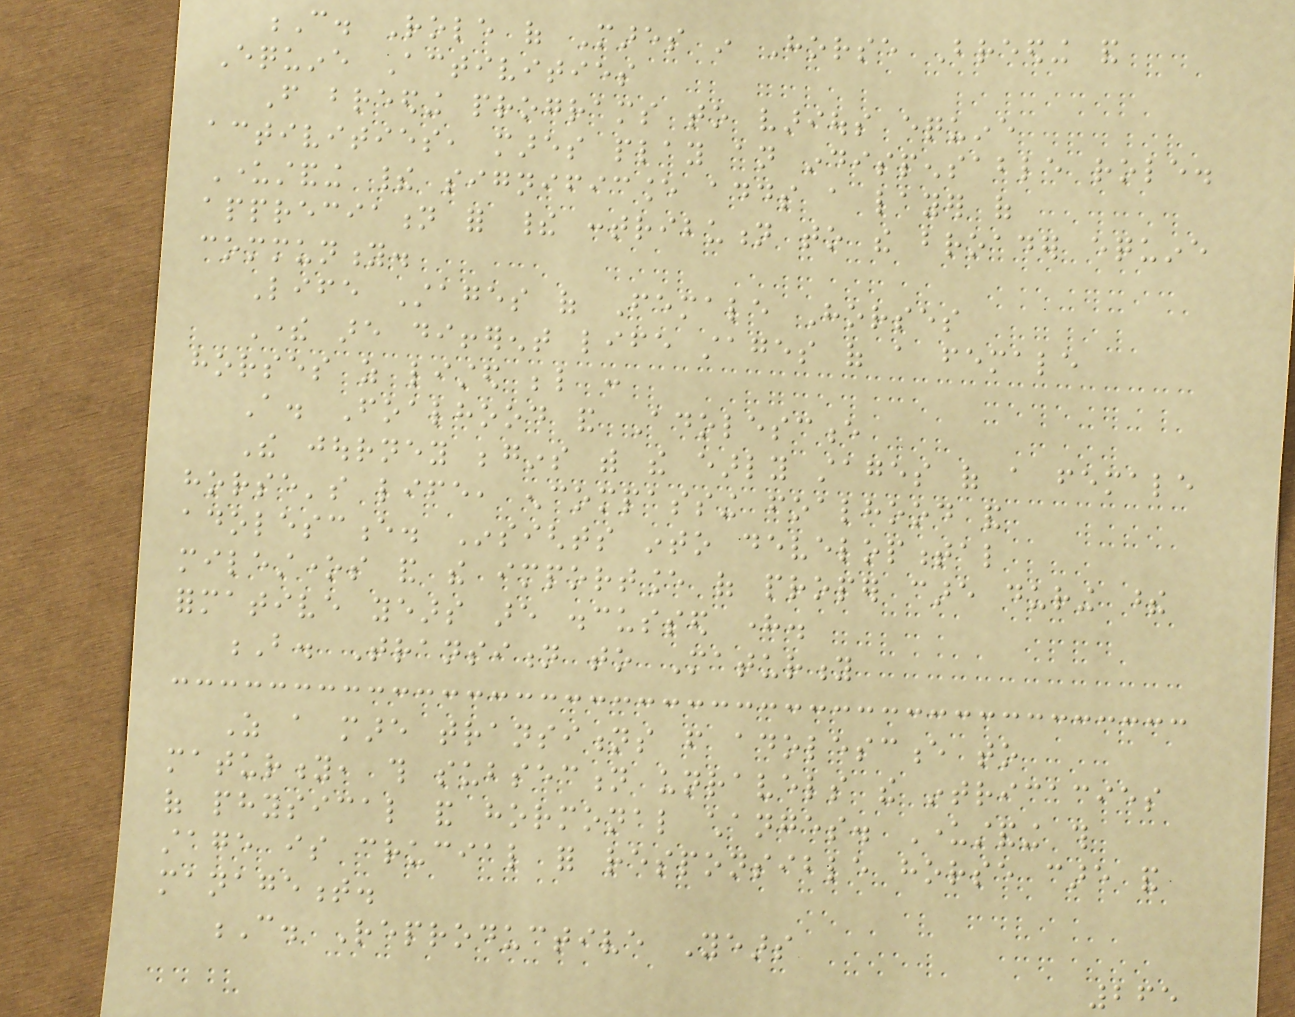C. Role of Mares in Horse Breeding and
Equine Activities
From breeding programs to various equine
activities, mares play an indispensable role.
Understanding their significance adds a layer of
appreciation for their contribution to the broader equine
community.
Life Stages of Female Horses
There are different life stages of a female
horses as listed below :
A. Foalhood and Adolescence
The journey begins with the early stages of a female
horse's life, encompassing foalhood and
adolescence. Insights into developmental
milestones and the importance of proper care during these
formative years are discussed here.
B. Transition to Maturity
As a mare transitions from adolescence to
maturity, this subsection unravels the intricacies
of physical and hormonal changes. Understanding this
stage is crucial for responsible horse care and
management.
C. Reproductive Years
265
